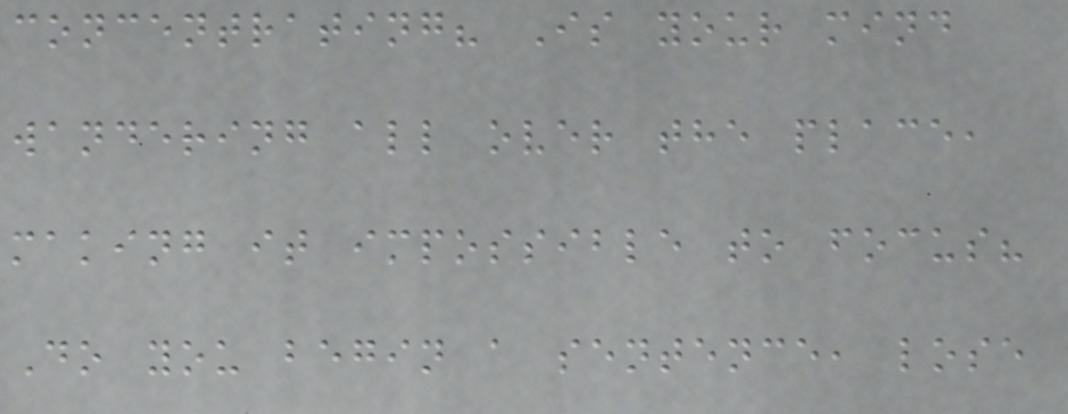concentrating? Is your mind
wandering all over the place,
making it impossible to focus?
Do you begin a sentence, lose
